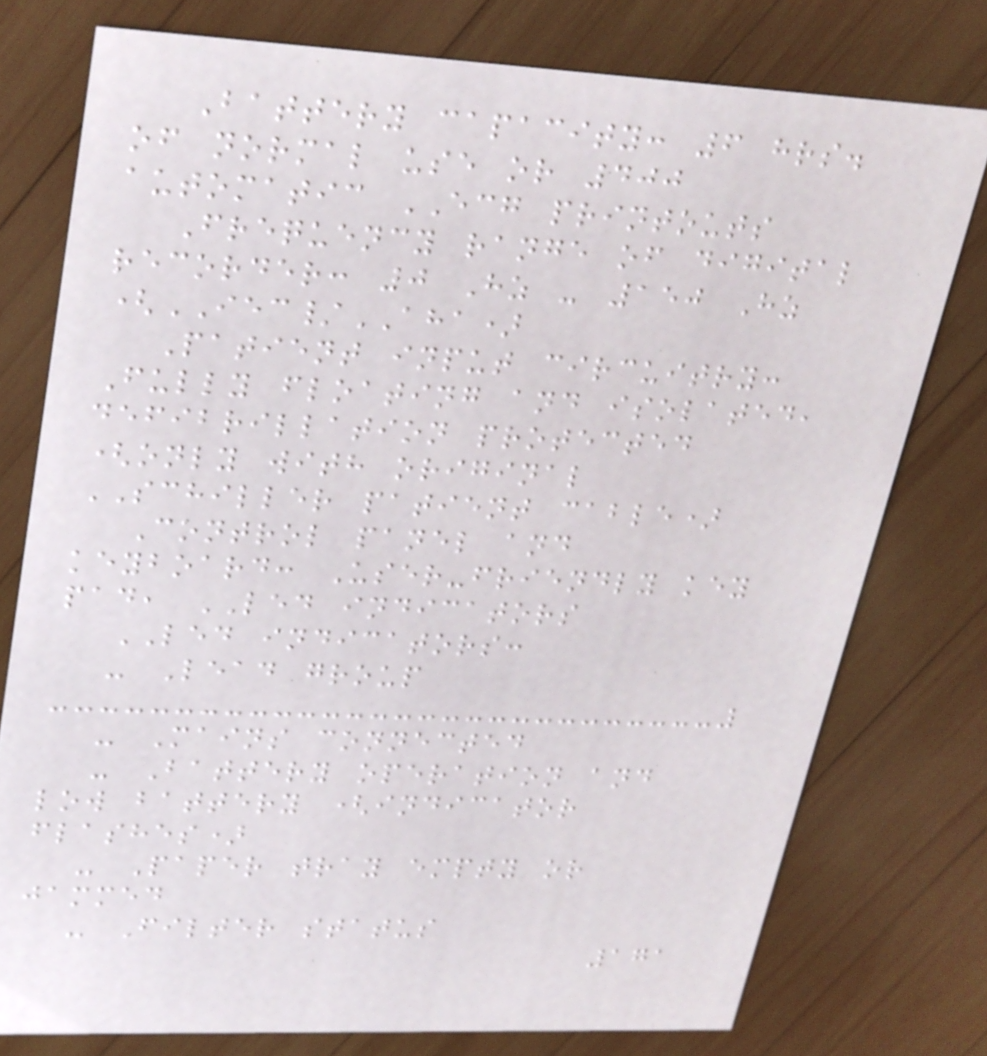Battery capacity: 6 hrs.
of normal use or 400
automatic ECG printouts
Frequency range of digital
recorder: 0 Hz - 150 Hz
(IEC/AHA)
Patient input circuitry:
Fully floating and isolated,
defibrillation protected
(only with original
SCHILLER patient cable)
Control panel and
keyboard: User-friendly key
pad, LED indicators
LED indicators:
- Lead group
- Mains connected
- Battery operation and
low battery (indicator
flashes)
- Paper tray empty or
jammed
- Filter status
171
